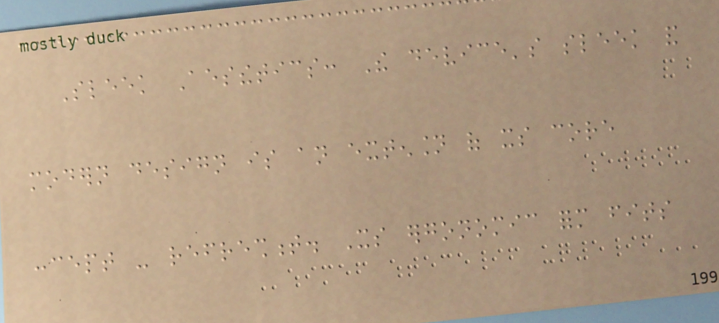Sleek Aesthetics: The device's sleek and
modern design is an extension of its core
concept - refreshment. Its ergonomic form fits
